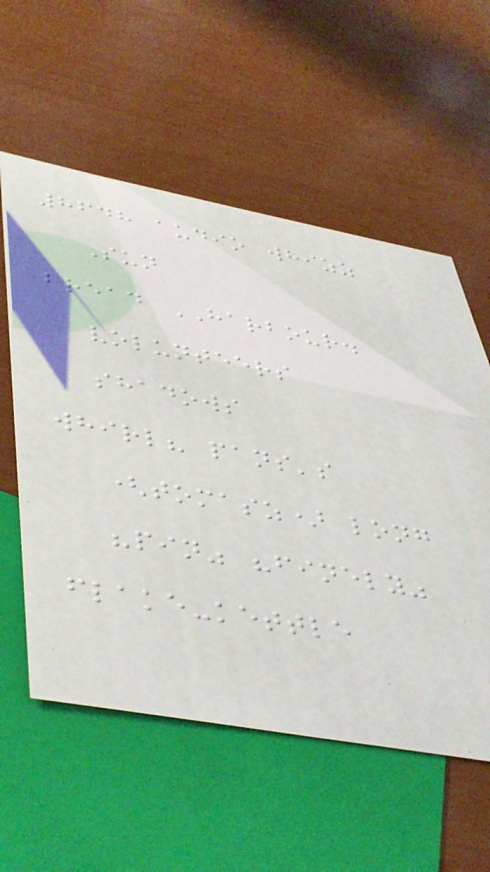8648 audio whizz
Sun
bread HARBOUR.
volunteers
shadows
whirl? pans's
(tomasz) long
"pin" "finely"
flake-kettle
